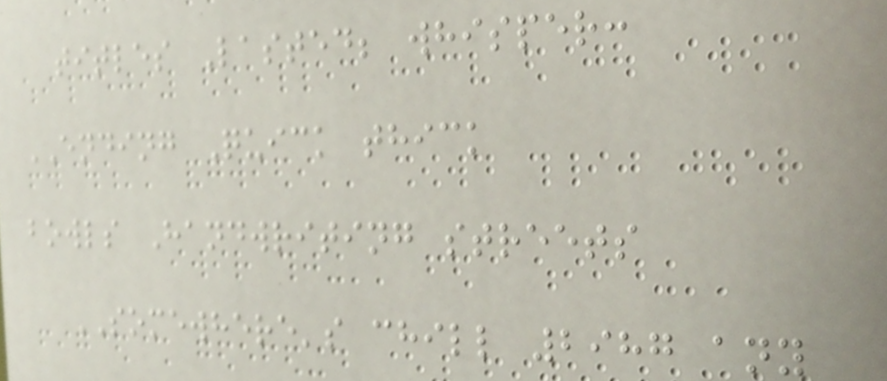titles Lasted; whisper:
ENDING Quick thick
bowls Handwriting streets
SOMEWHERE's chill 2987 any
